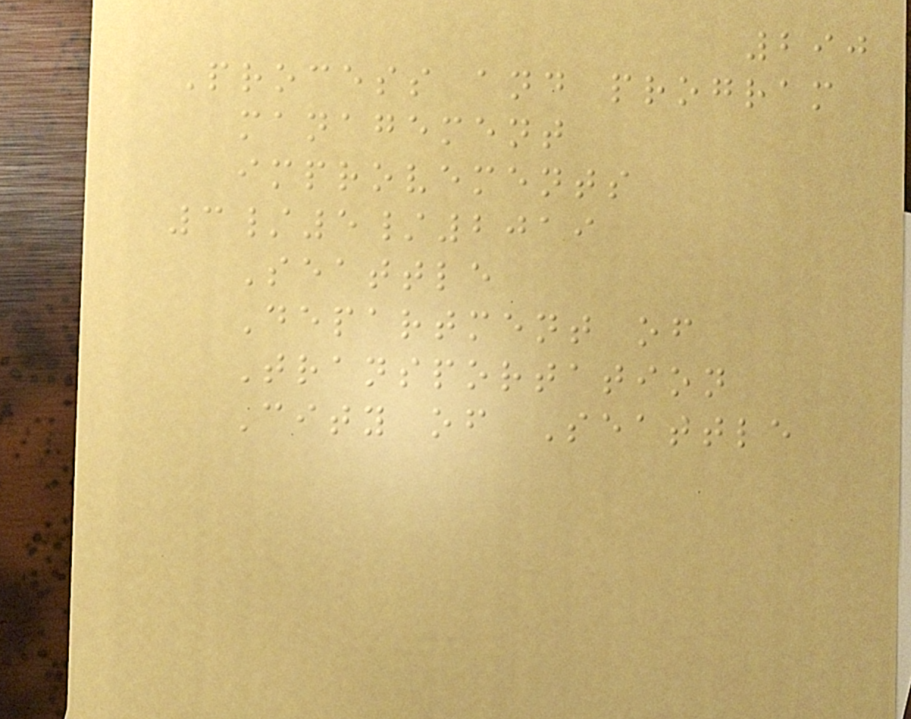290
Process and program
management
improvements
3/5/2019
Seattle
Department of
Transportation
City of Seattle
